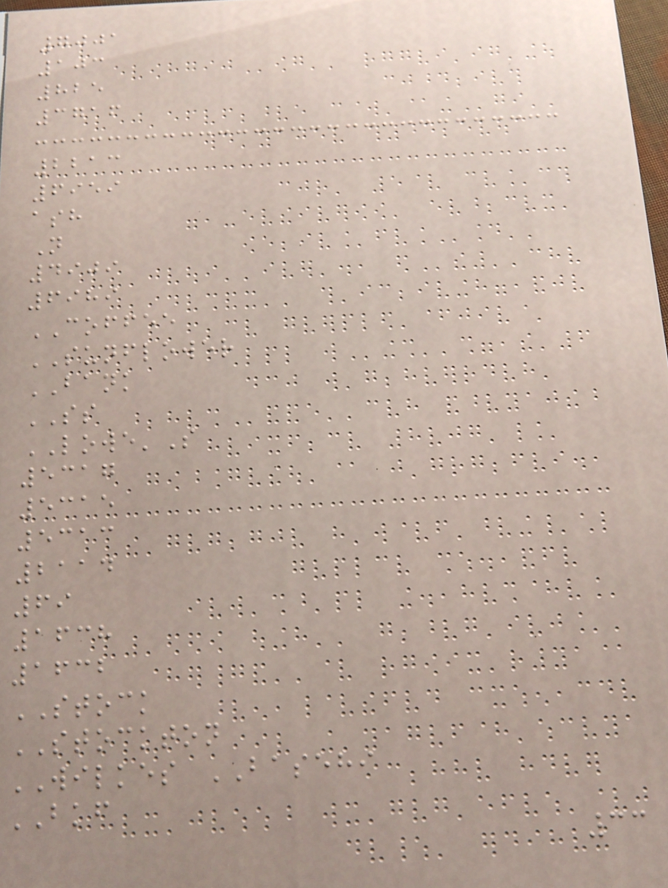7001
103
825
3716
2213
6959
ash
N
4909
6989
COFFEE
SUNFLOWER
BANK
SS
LOWE'S
5317
5315
5313
2114
69
1638
1632
STOCK
STOCKTON
WILKES BASEHI
BKF
33
